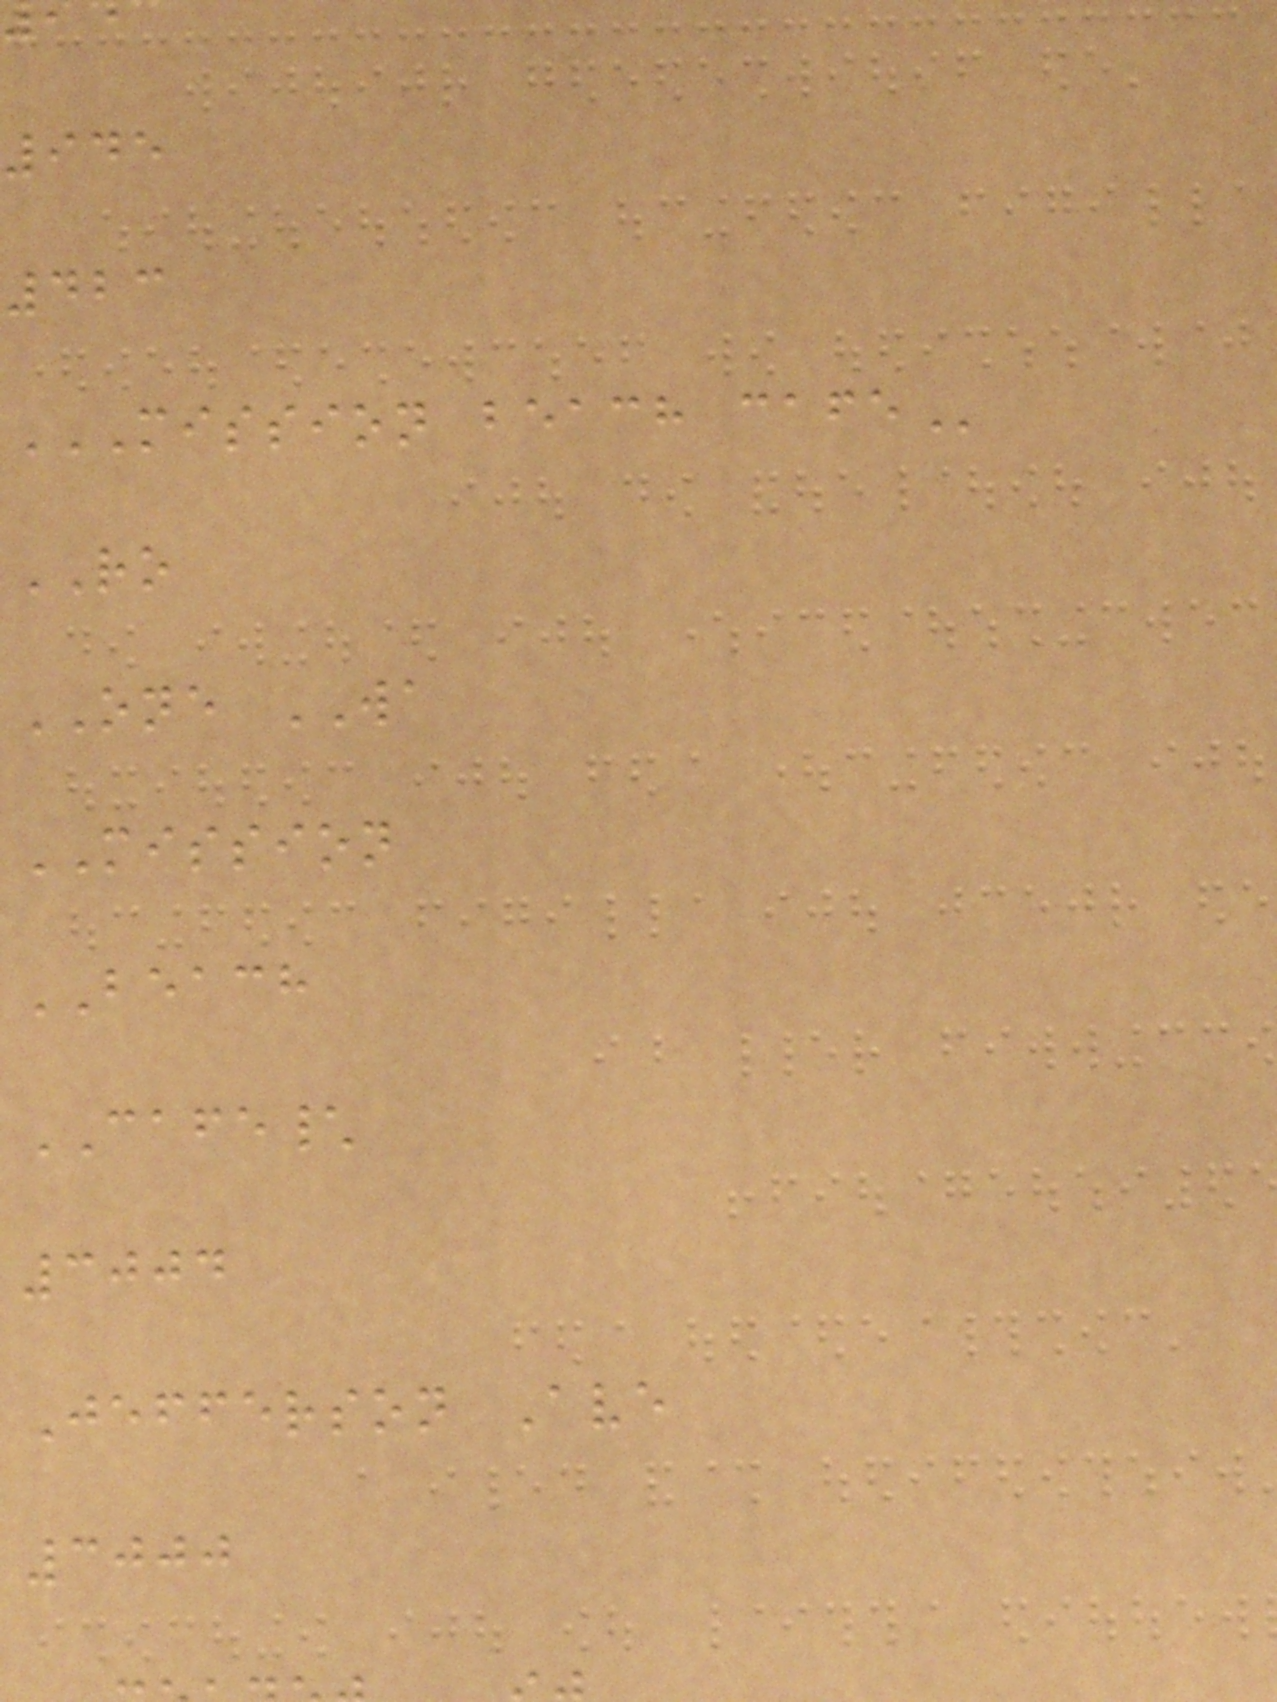945
423
MISSION BEACH CAFE
RO
ONE WA
MISSION
BEACH
CAFE\
3004
Jefferson Ave
3000
